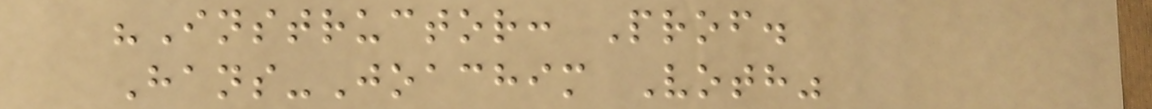"Instructor: Prof.
Hans-Joachim Voth"
